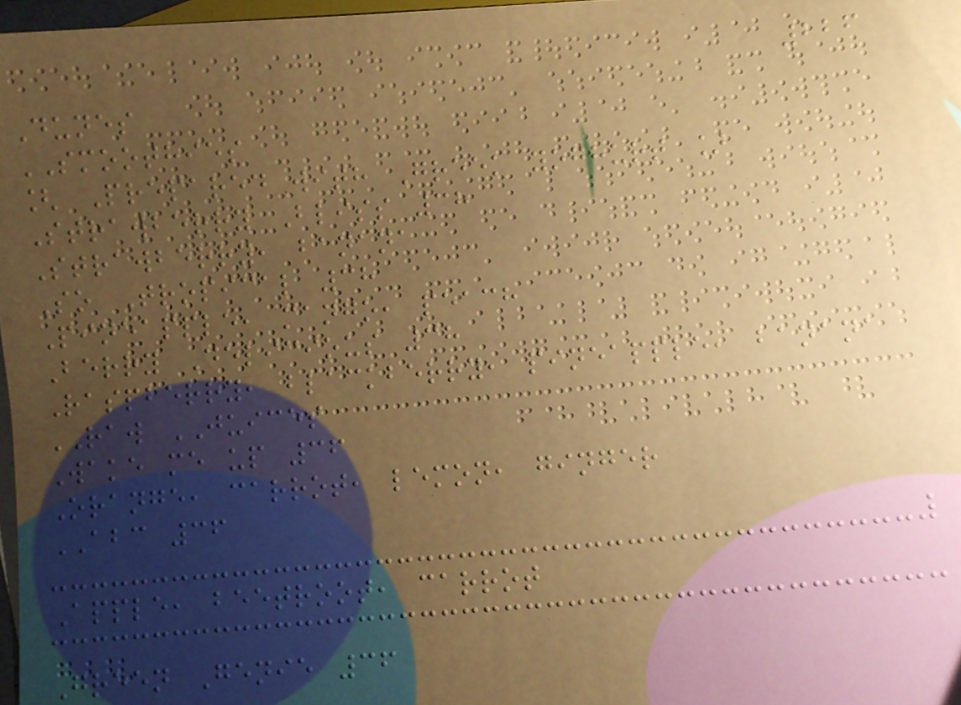226
Dunes
SMOOTHIES
[ Prepared with Greek yoghurt ]
Strawberry Bliss 38
Strawberry, banana
So Tropical 38
Pineapple, mango, peach
Berry Delicious 38
Raspberry, blackberry, pineapple, banana
RAW JUICES
Wake me up 36
Orange, carrot, lemon, ginger
ABC 36
Apple, beetroot, carrot
Green Genie 36
